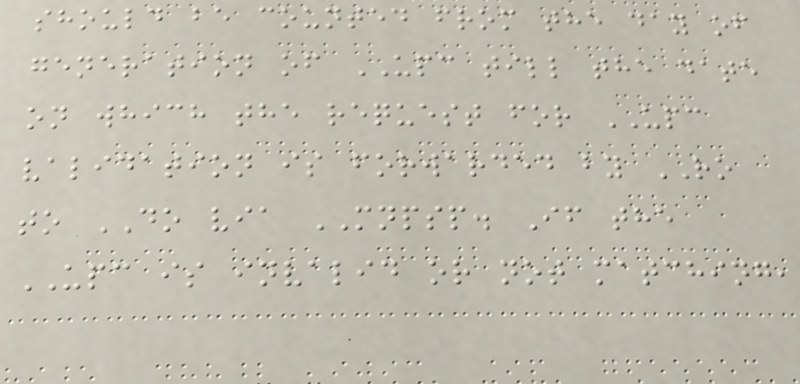should be counted from the day of
generation of UPC till the date
on which the request for UPC
validation is forwarded by RO
to DO via MNPSP. If the
UPC is invalid or not matching,
